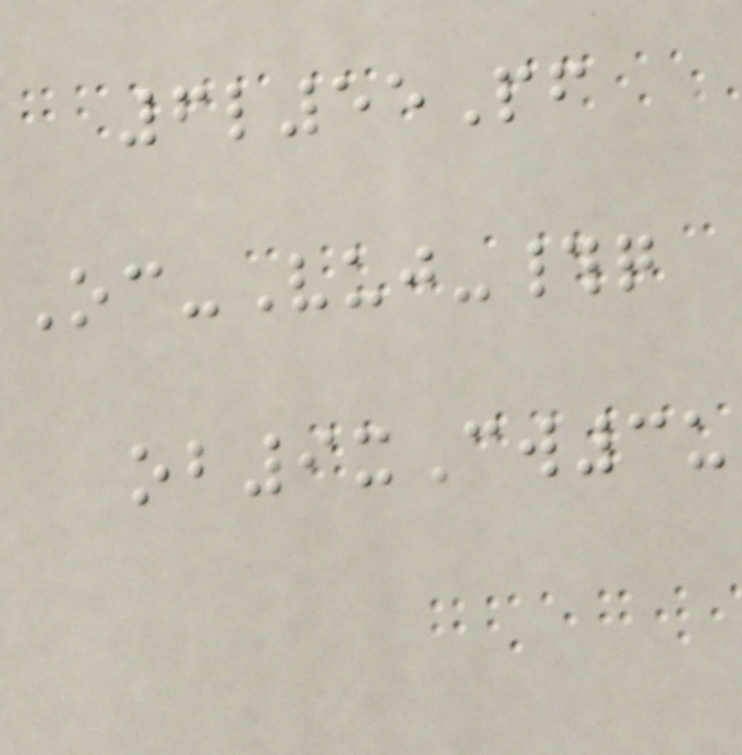6l55Pf
Oc-Vuj-#q
ob9xCw3u
